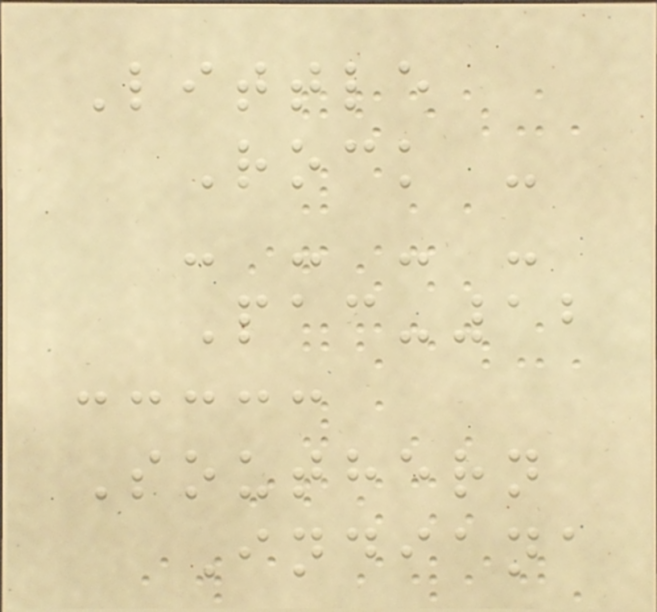Little
Rock -
- - - -
Pac-12
Southern
Indiana
